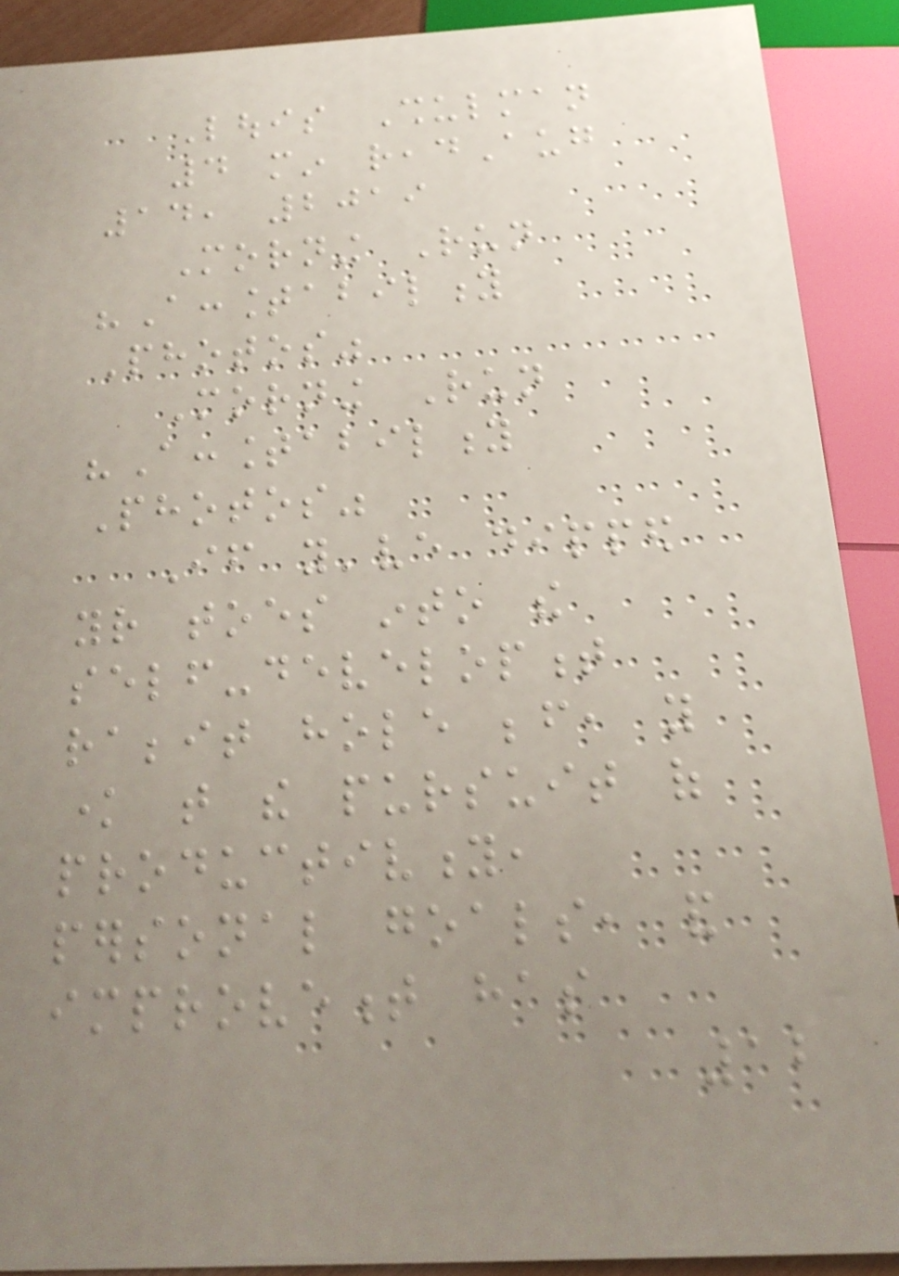Louis Shulman
4 min readAug
14, 2019
Morning Run
"Accountability
Photos"
Morning Run
"Accountability
Photos"
If you've dipped
your toes into the
self-development
rabbit hole before, you
know that the pursuit of
productivity,
personal goals, and
improvement has
12
